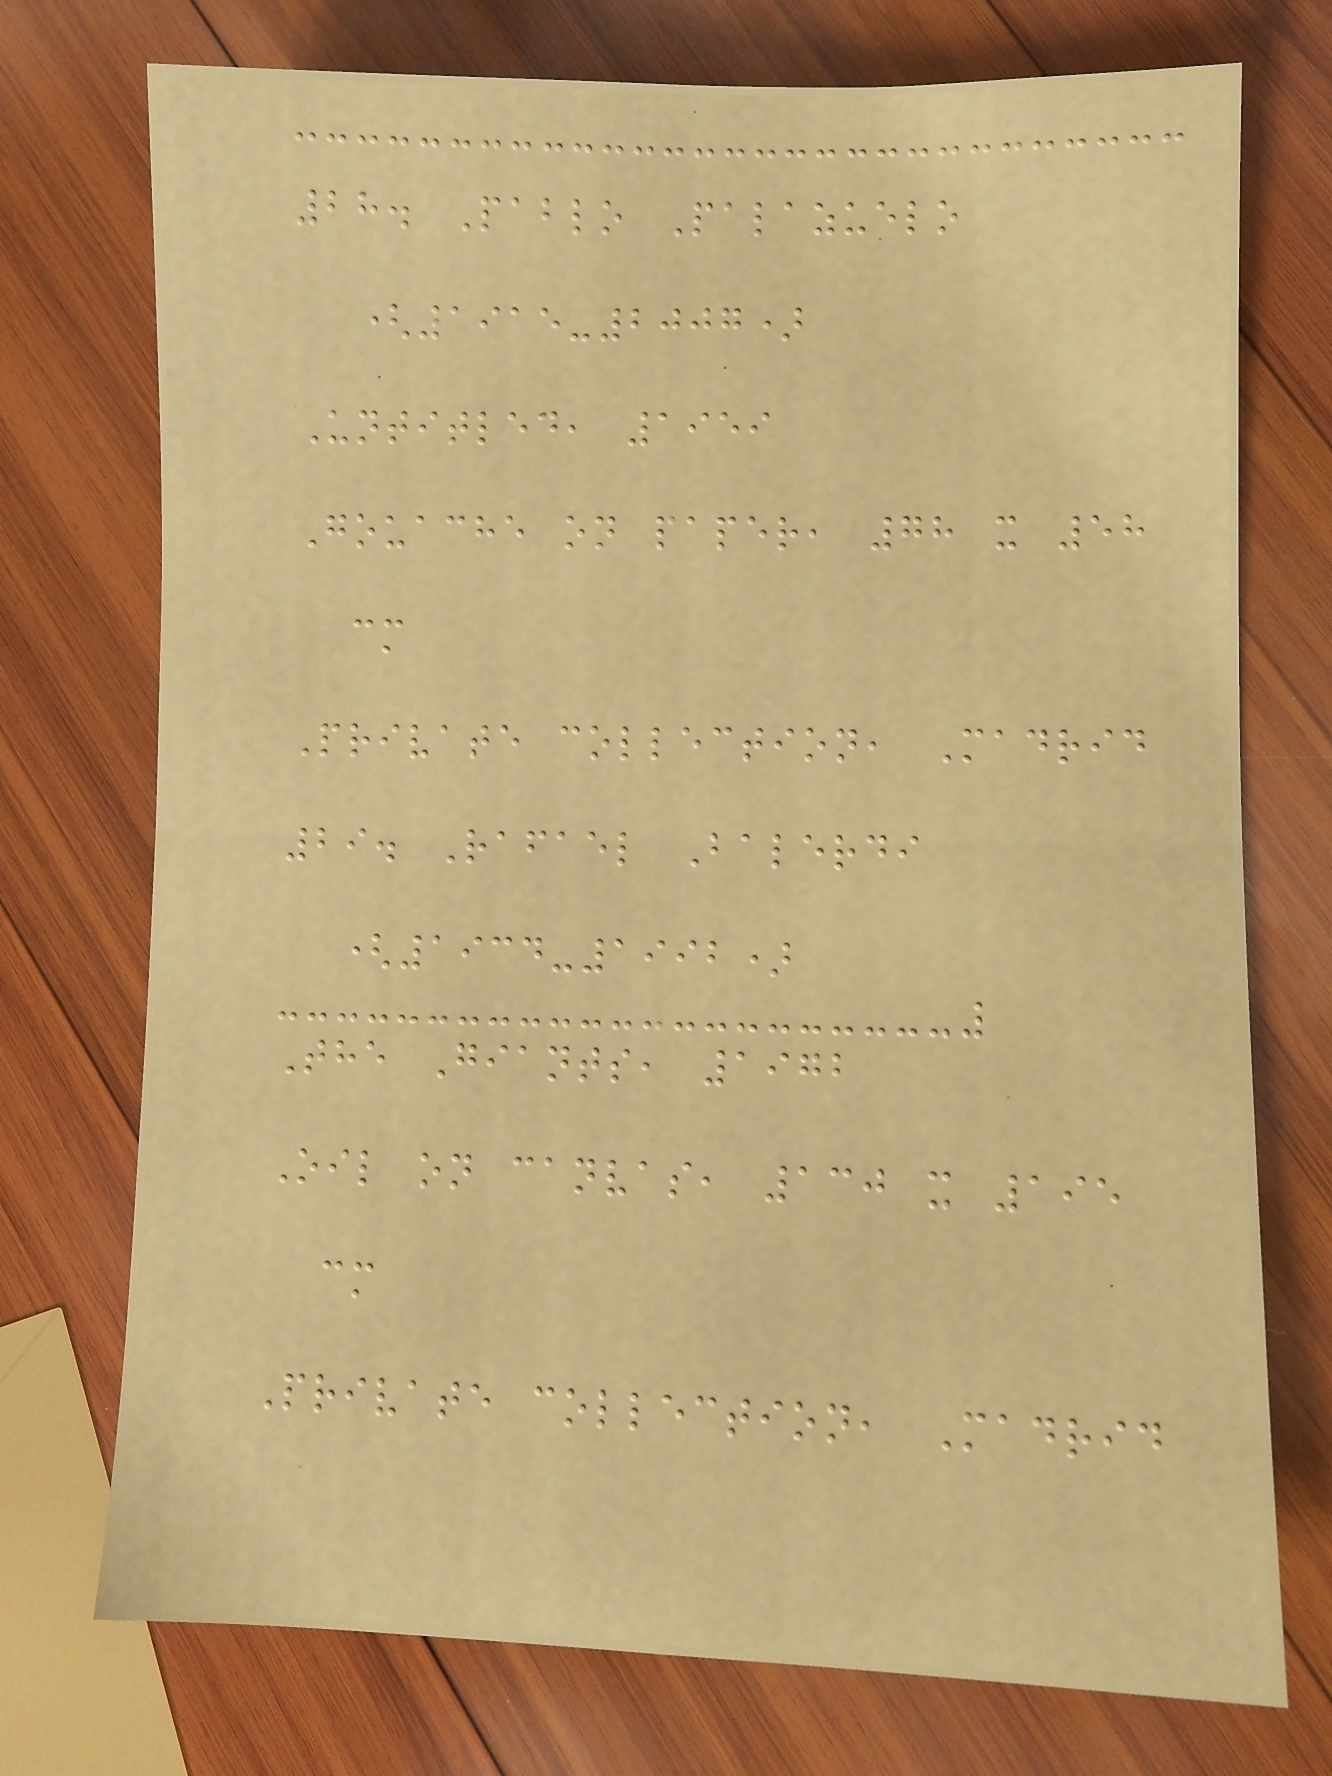28. Pablo Palazuelo
(1915-2007)
Untitled, 1959
Gouache on paper, 78 x 58
cm
Private collection, Madrid
29. Rafael Balerdi
(1934-1992)
The Giants, 1972
Oil on canvas, 130 x 195
cm
Private collection, Madrid
